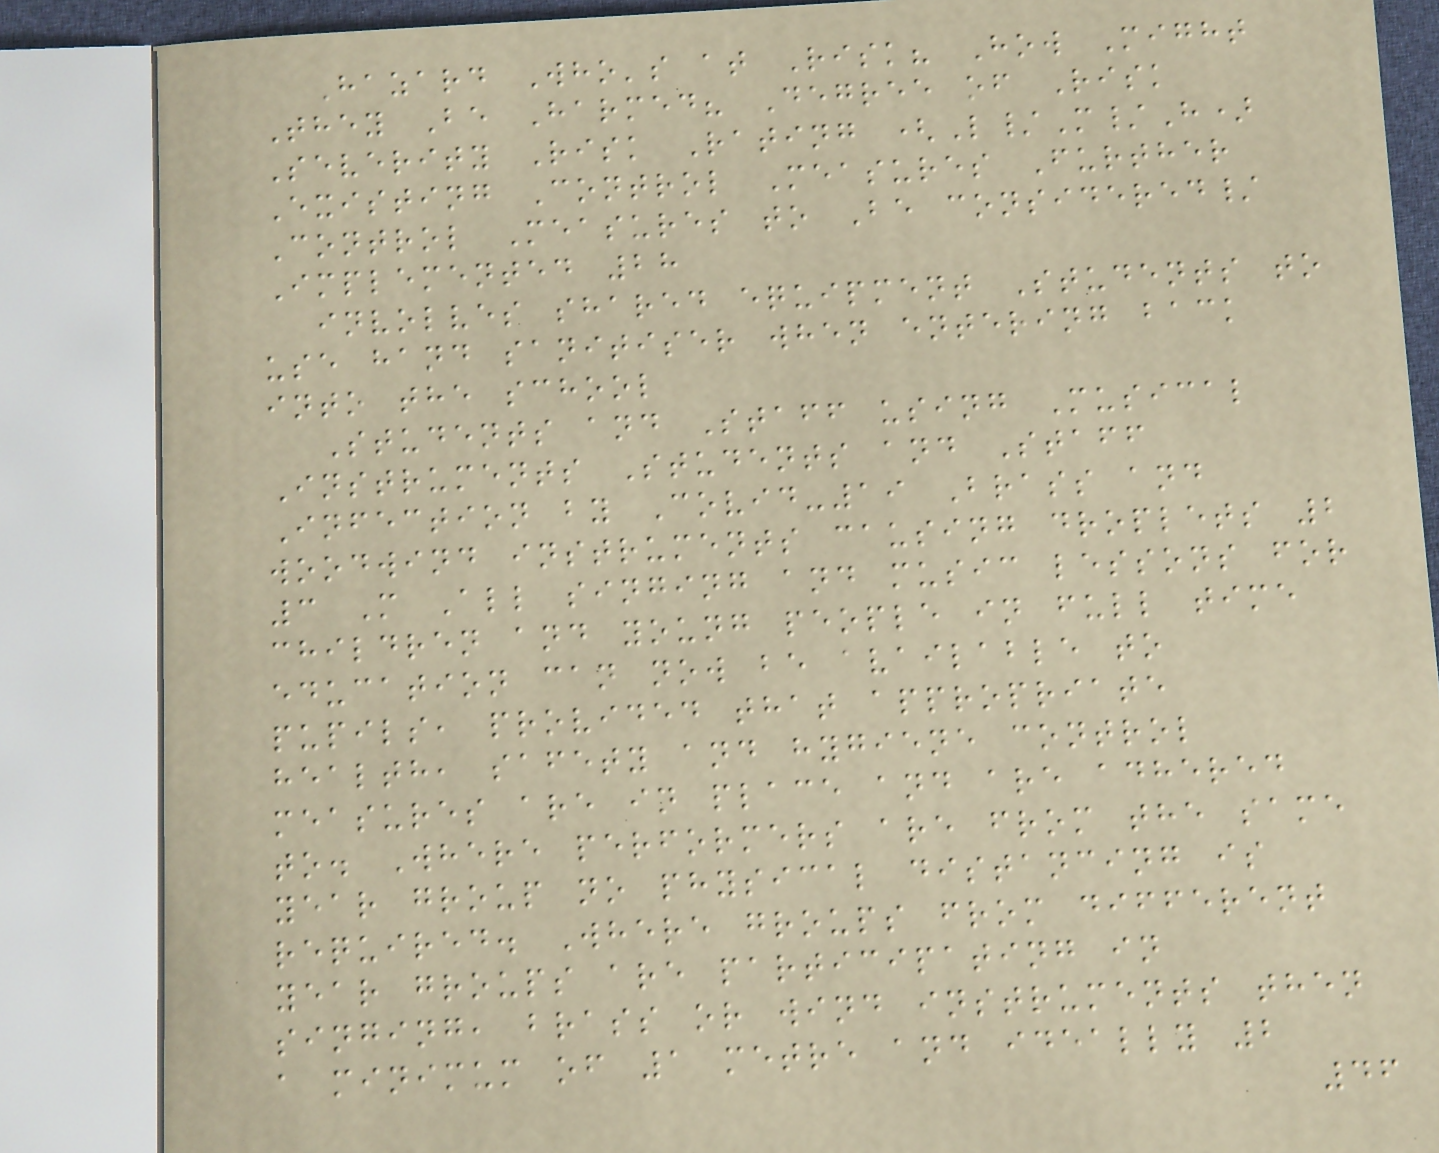Hazard Who's at Risk? How Might
They Be Harmed? Degree of Risk
Severity Risk Rating (L/M/H)
Existing Control Measures Further
Control Measures to Be considered/
Implemented 28
involves shared equipment Students to
use hand sanitiser when entering back
into the school
Students and Staff using Musical
Instruments Students and Staff
Infection by Covid-19 Brass and
woodwind instruments causing droplets 2
3 M All singing and music lessons for
children and young people in full time
education can now be available to
pupils, provided that appropriate
health, safety and hygiene control
measures are in place and are adhered
to. Where performers are from the same
year group no physical distancing is
required. Where groups from different
year groups are participating in
singing, brass or wind instruments then
a minimum of 1 metre and ideally 2
46
